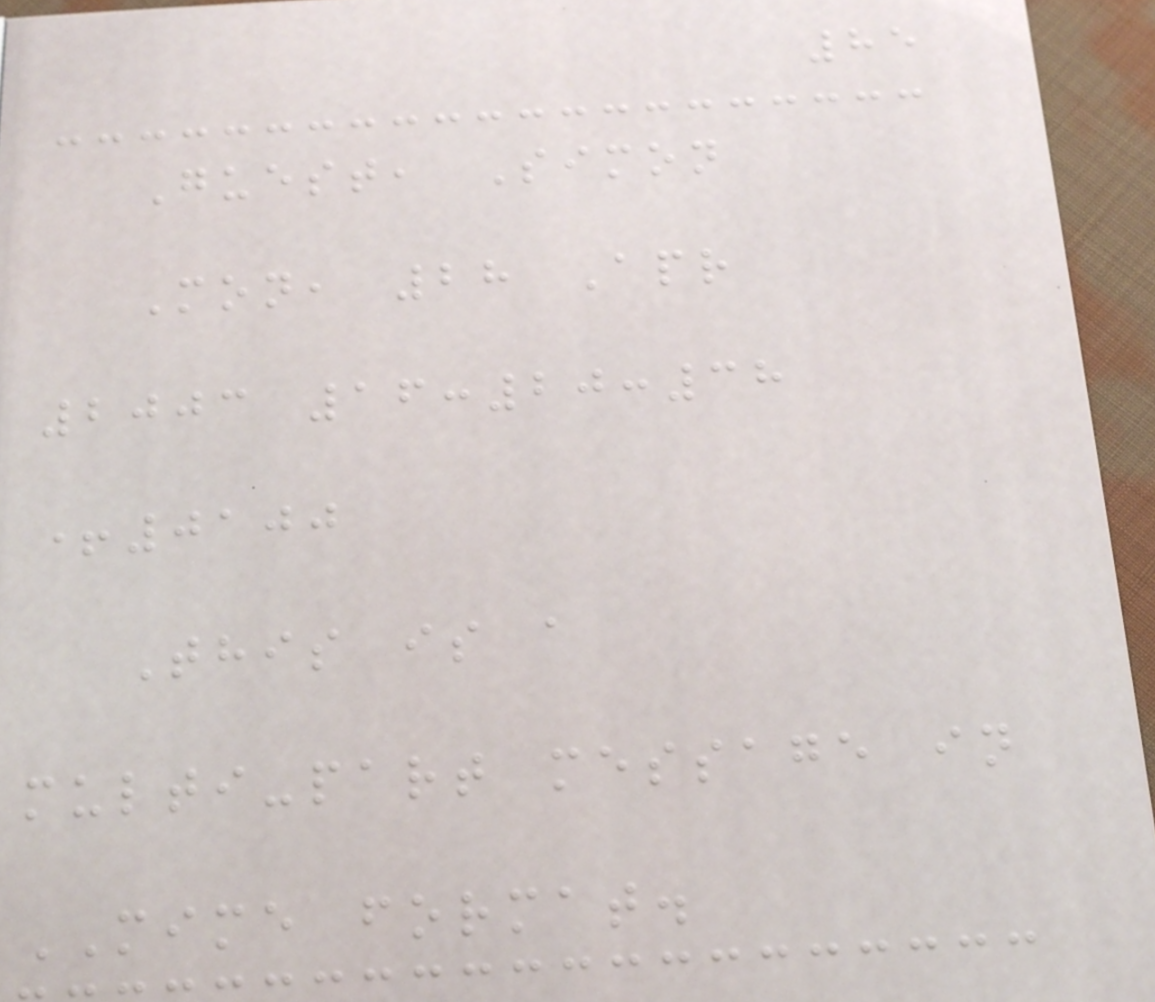85
Guest, Simon
Mon, 28 Apr
2003 16:20:38
+0100
This is a
multi-part message in
MIME format.
